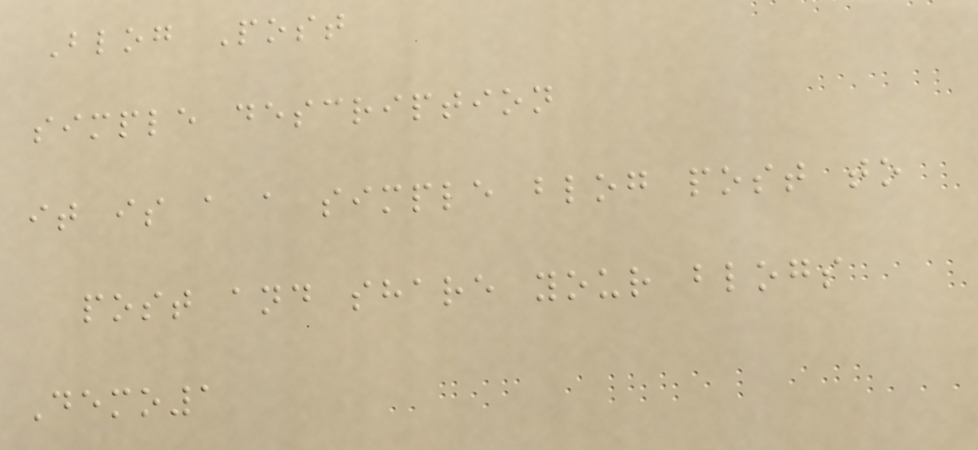Blog Post
simple description
it is a a simple blog post to
post and share your blogs
Demo1
